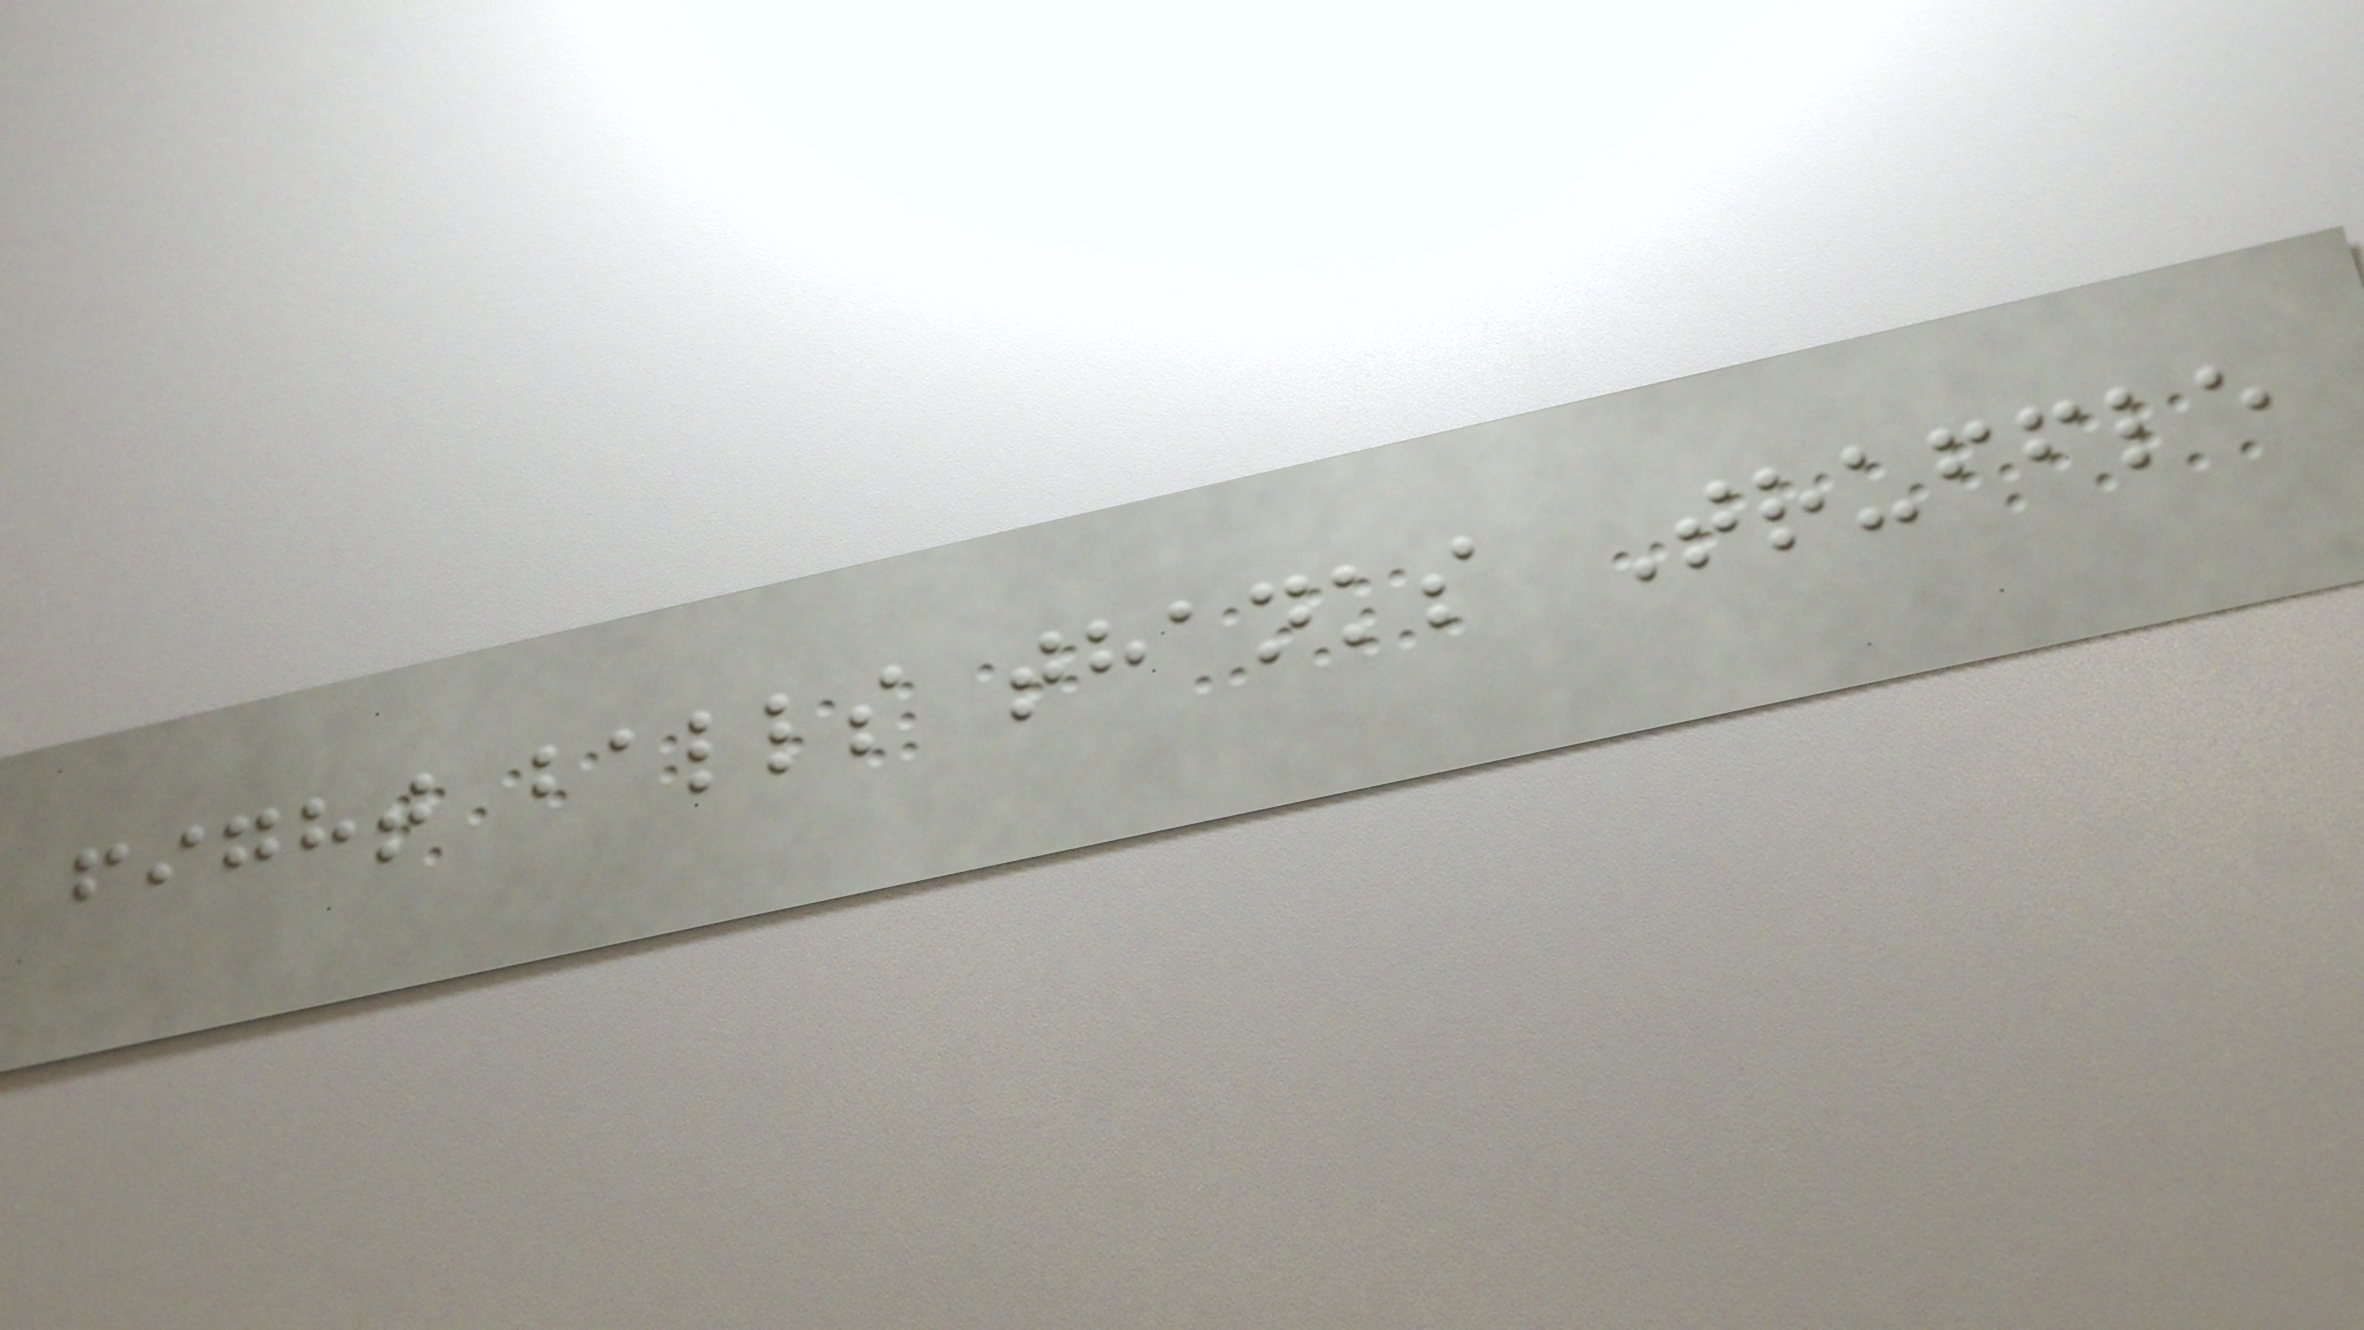fight balls thanks Truffle
